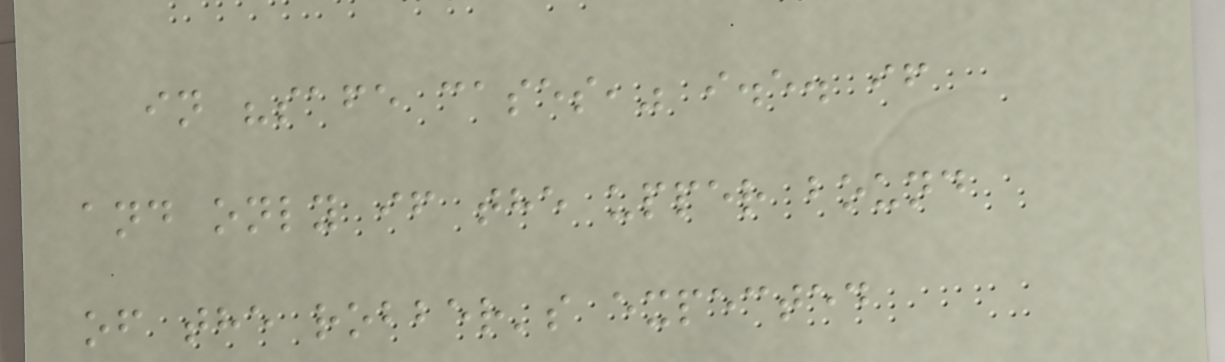in "safe cases," i.e. if
and only if the upper bound
of the robber's expected
